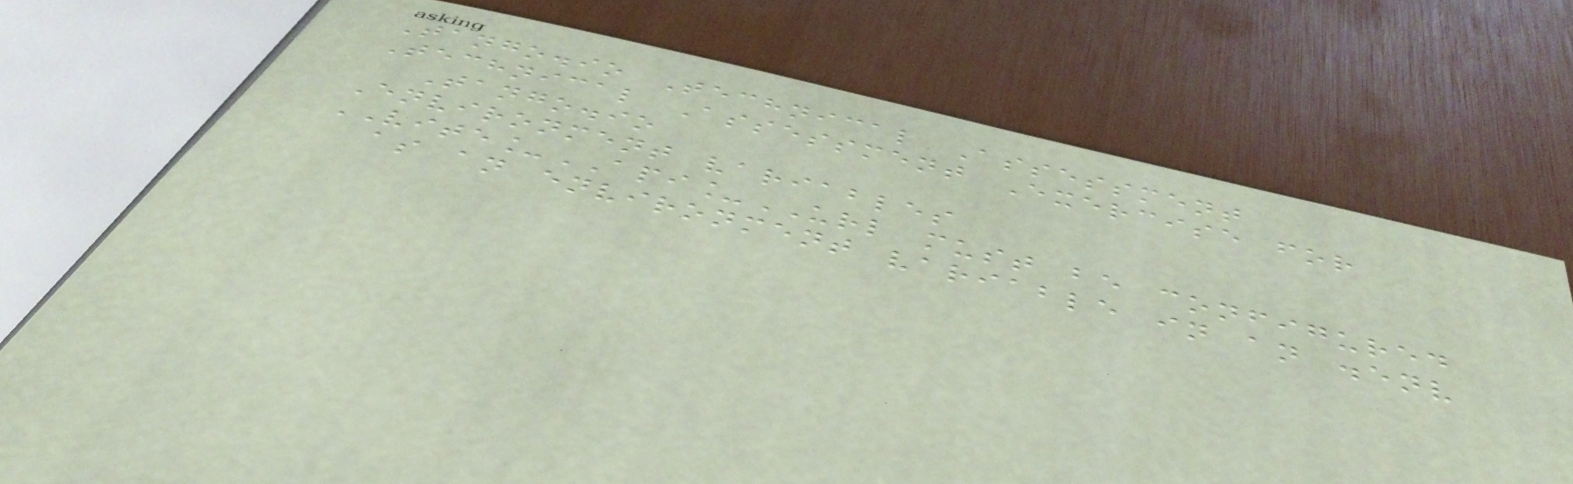Tango.io Technical Assessment
Technical Assessment Exercise for
Tango.io
Environment variables
VITE_API_URL must be configured
as an environment variable in an .env
